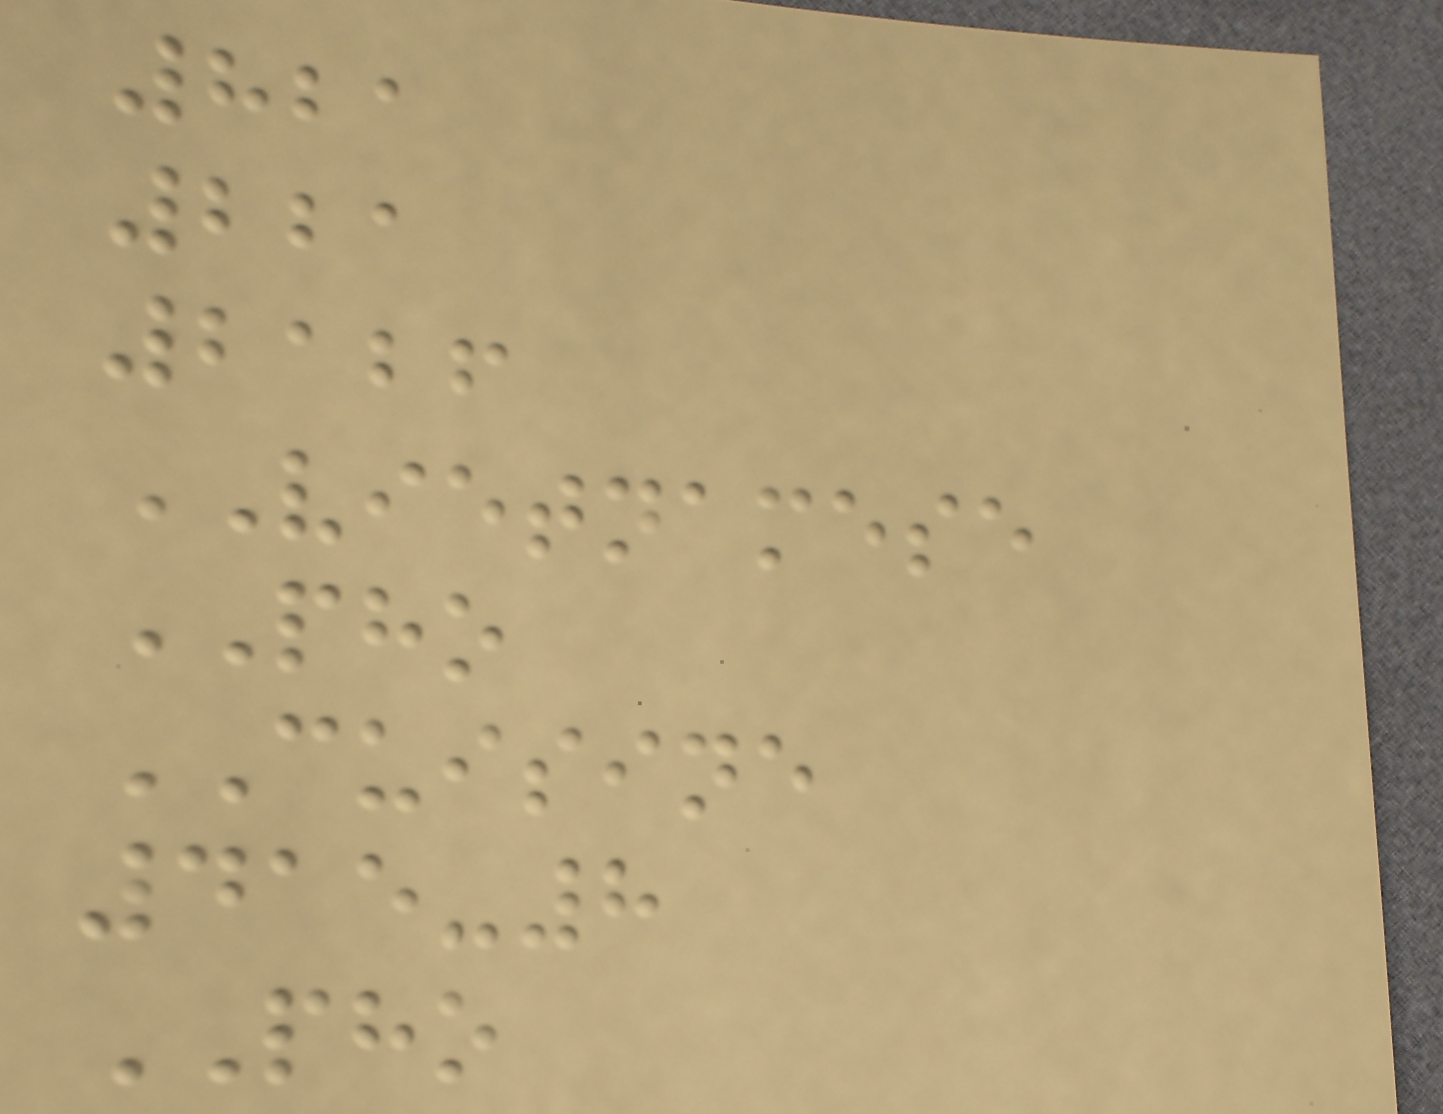821
221
2126
VIETNAMESE
PHO
CUISINE
415-8
PHO
